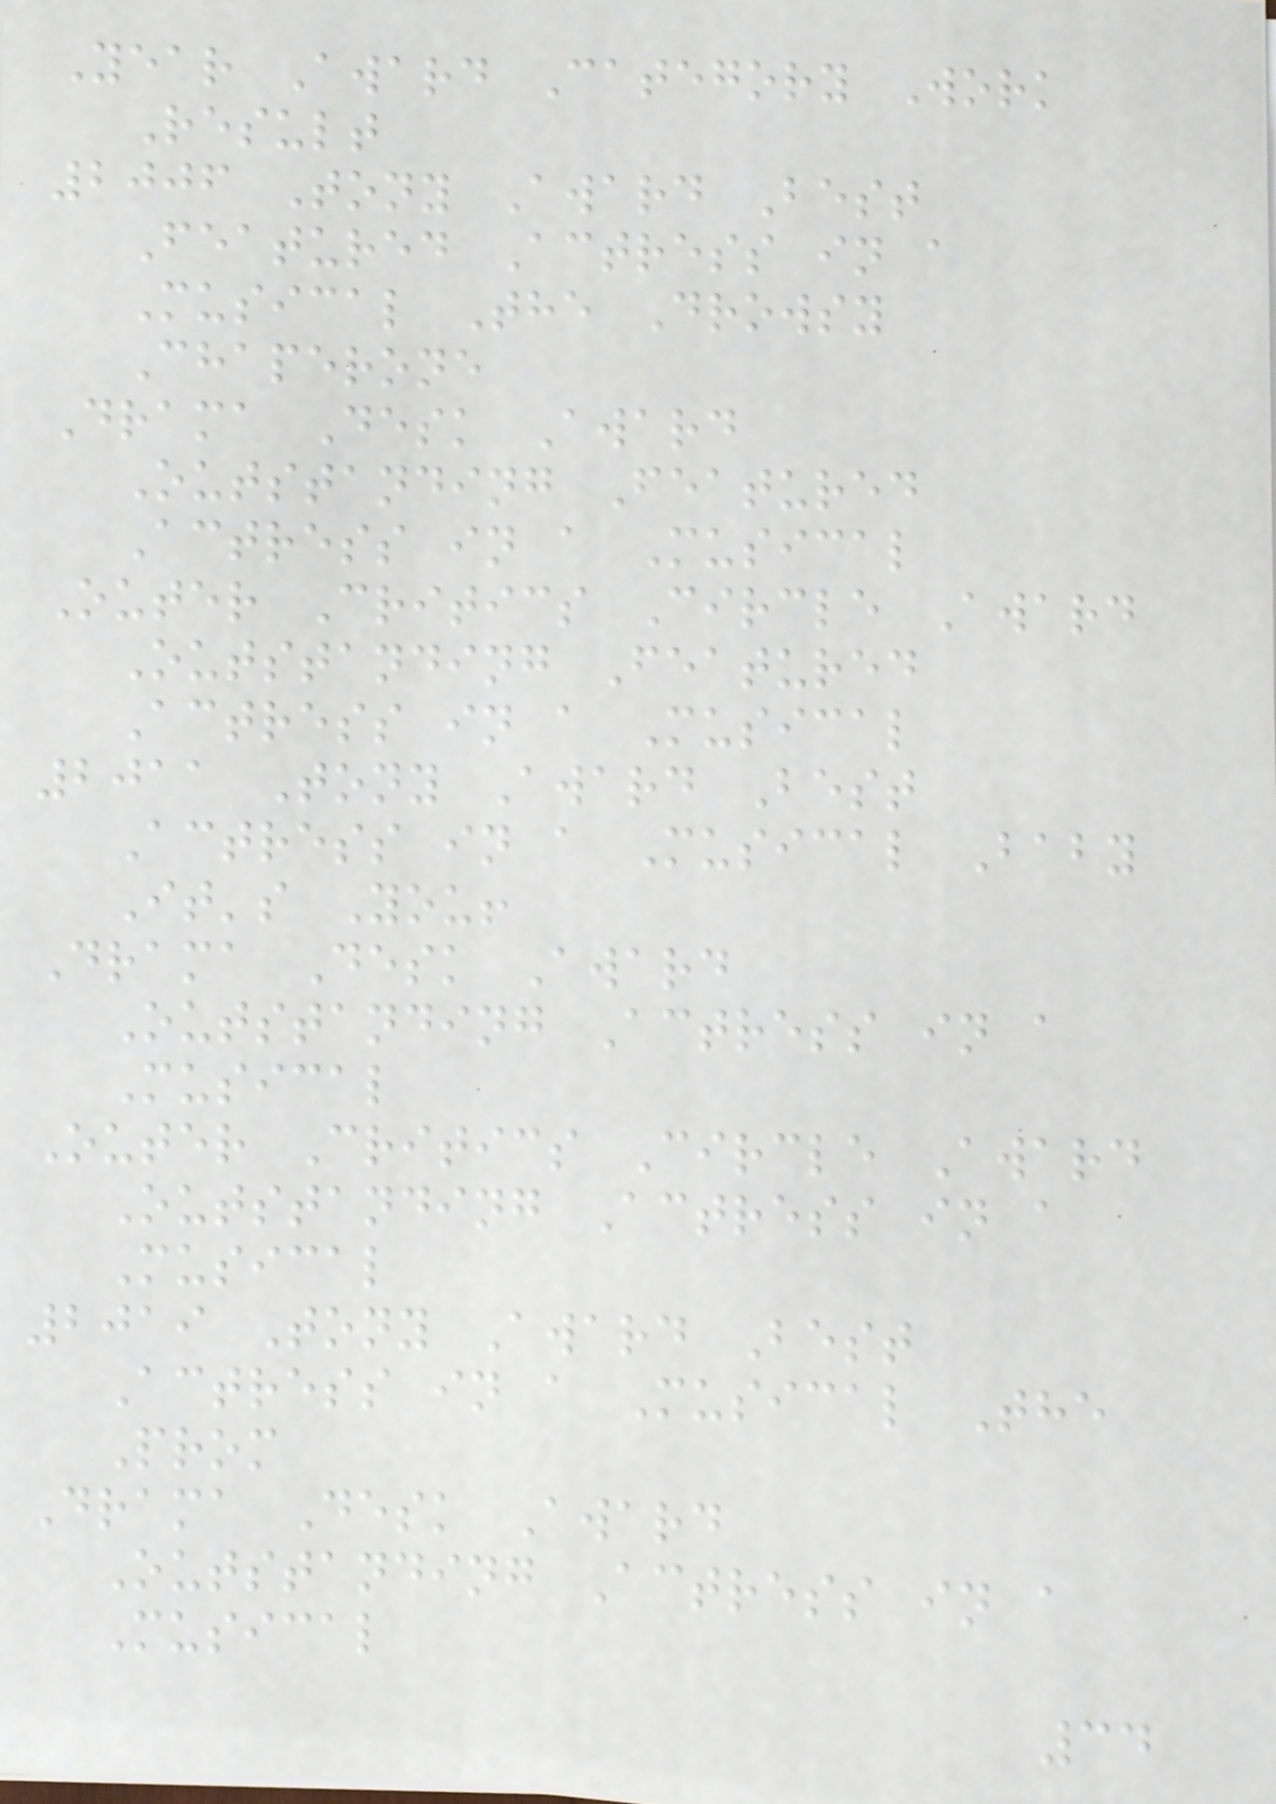Year Award Category Work
Result
2006 Tony Award Best
Featured Actress in a
Musical The Drowsy
Chaperone
Drama Desk Award
Outstanding Featured
Actress in a Musical
Outer Critics Circle Award
Outstanding Featured
Actress in a Musical
2011 Tony Award Best
Actress in a Musical Baby
It's You!
Drama Desk Award
Outstanding Actress in a
Musical
Outer Critics Circle Award
Outstanding Actress in a
Musical
2019 Tony Award Best
Actress in a Musical The
Prom
Drama Desk Award
Outstanding Actress in a
Musical
34
